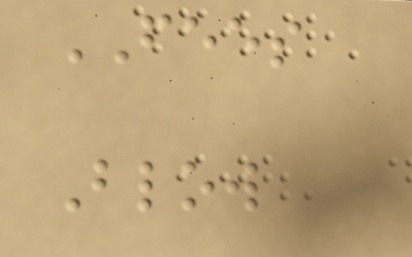FEES
Blow
